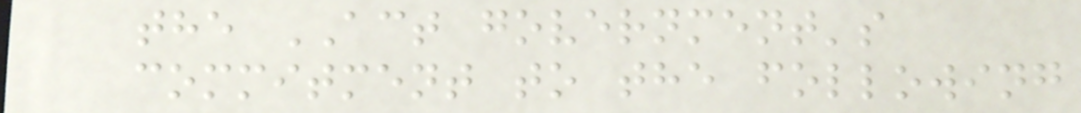the ACT government's
commitment to the following
